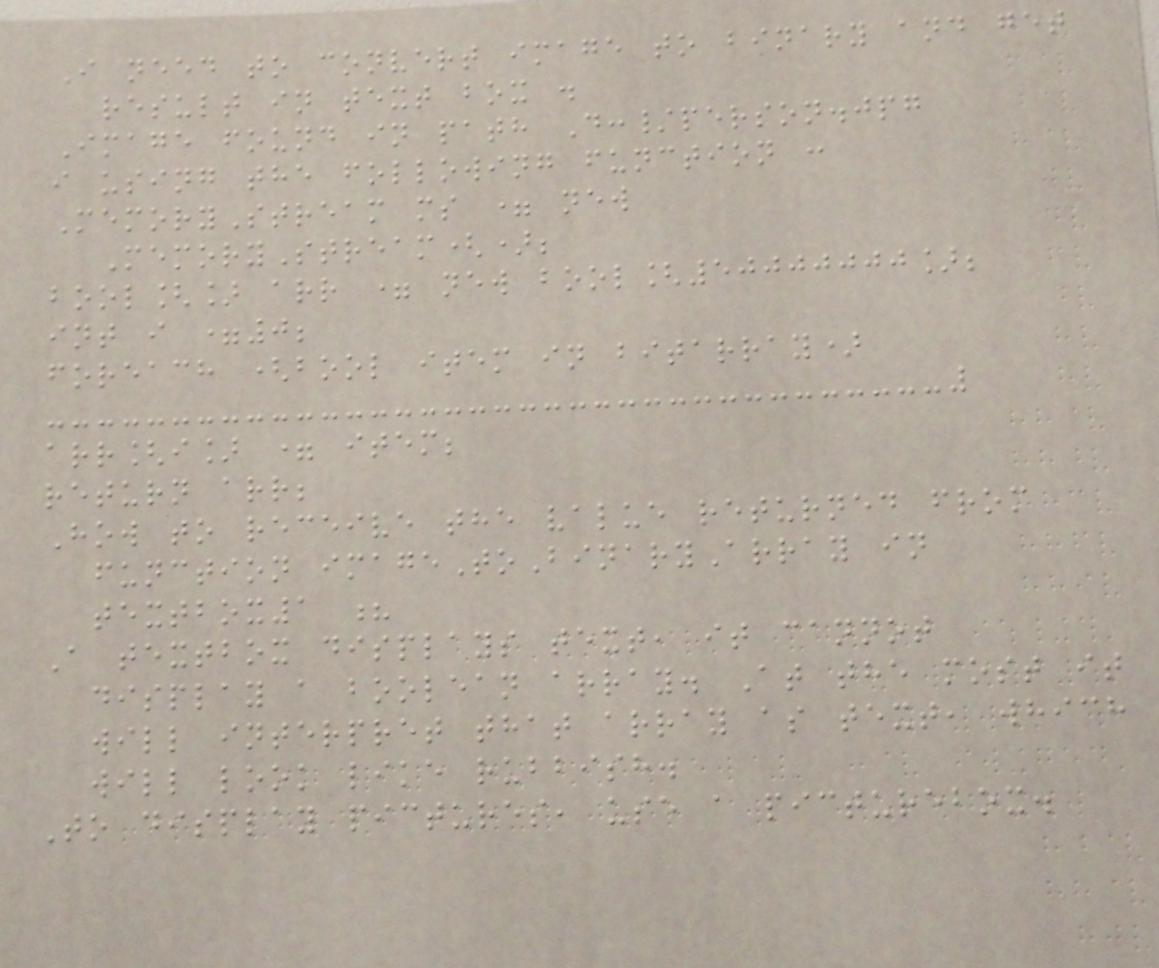I need to convert image to binary and get
result in text box .
Image found in path D:/person.jpg
i using the following function :
MemoryStream ms = new
MemoryStream();
bool[] arr = new bool[50000000];
int i =0;
foreach (bool item in bitarray)
arr[i] = item;
return arr;
How to receive the value returned from
function imageToBinaryArray in
textbox1 ?
A textbox displays text, it cannot
display a boolean array. At the most it
will interpret that array as text, which
will look like rubbish.
To display pictures, use a picturebox.
